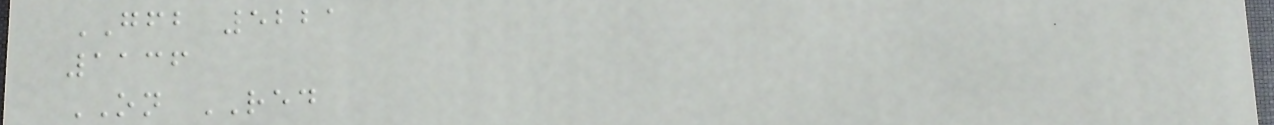GFB 5221
1136
ON RED
